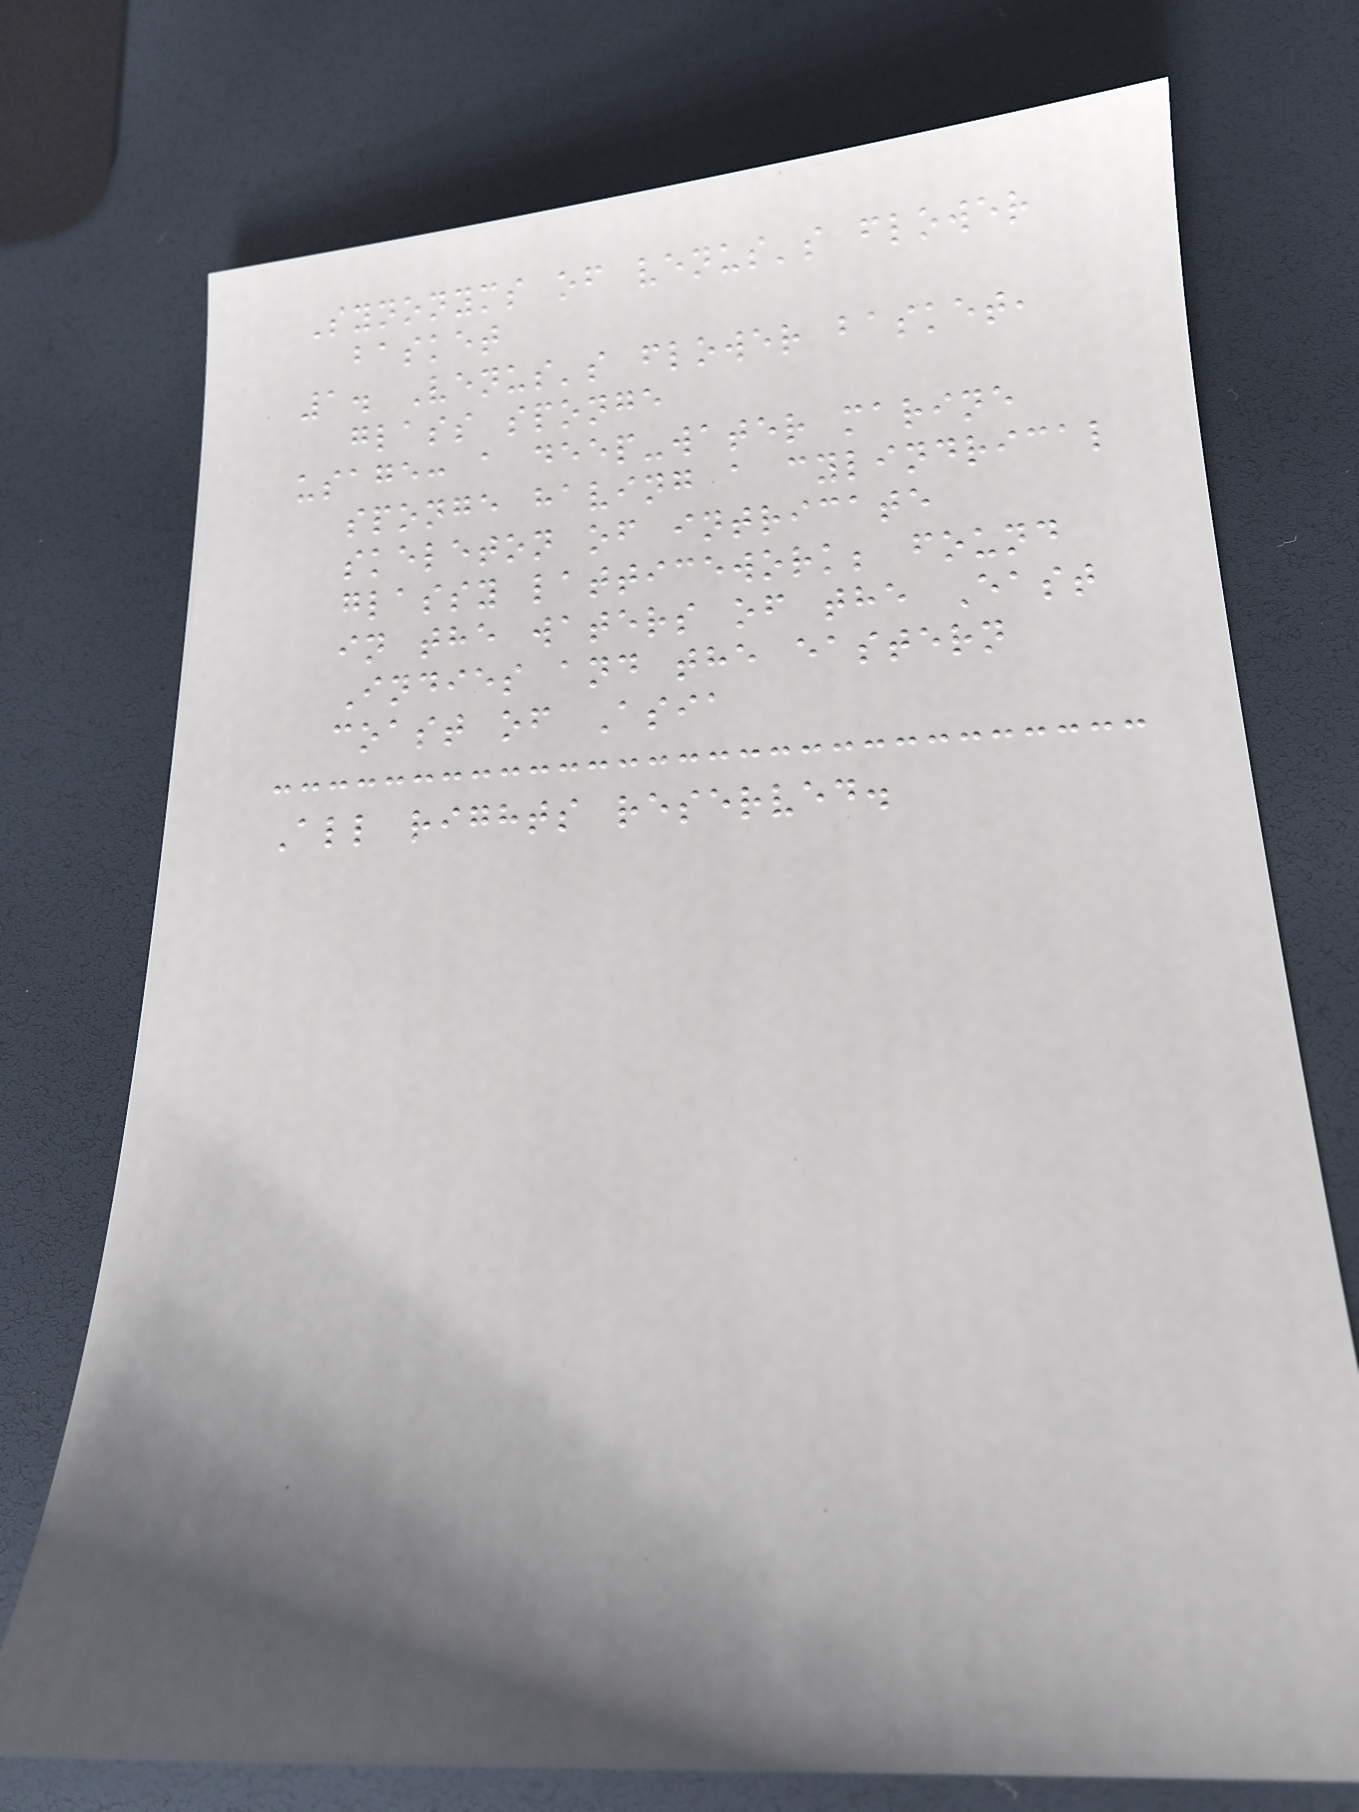Synonyms of venus's flower
basket
1. Venus's flower basket,
glass sponge
usage: a deep-water marine
sponge having a cylindrical
skeleton of intricate
glassy latticework; found
in the waters of the East
Indies and the eastern
coast of Asia
All rights reserved.
